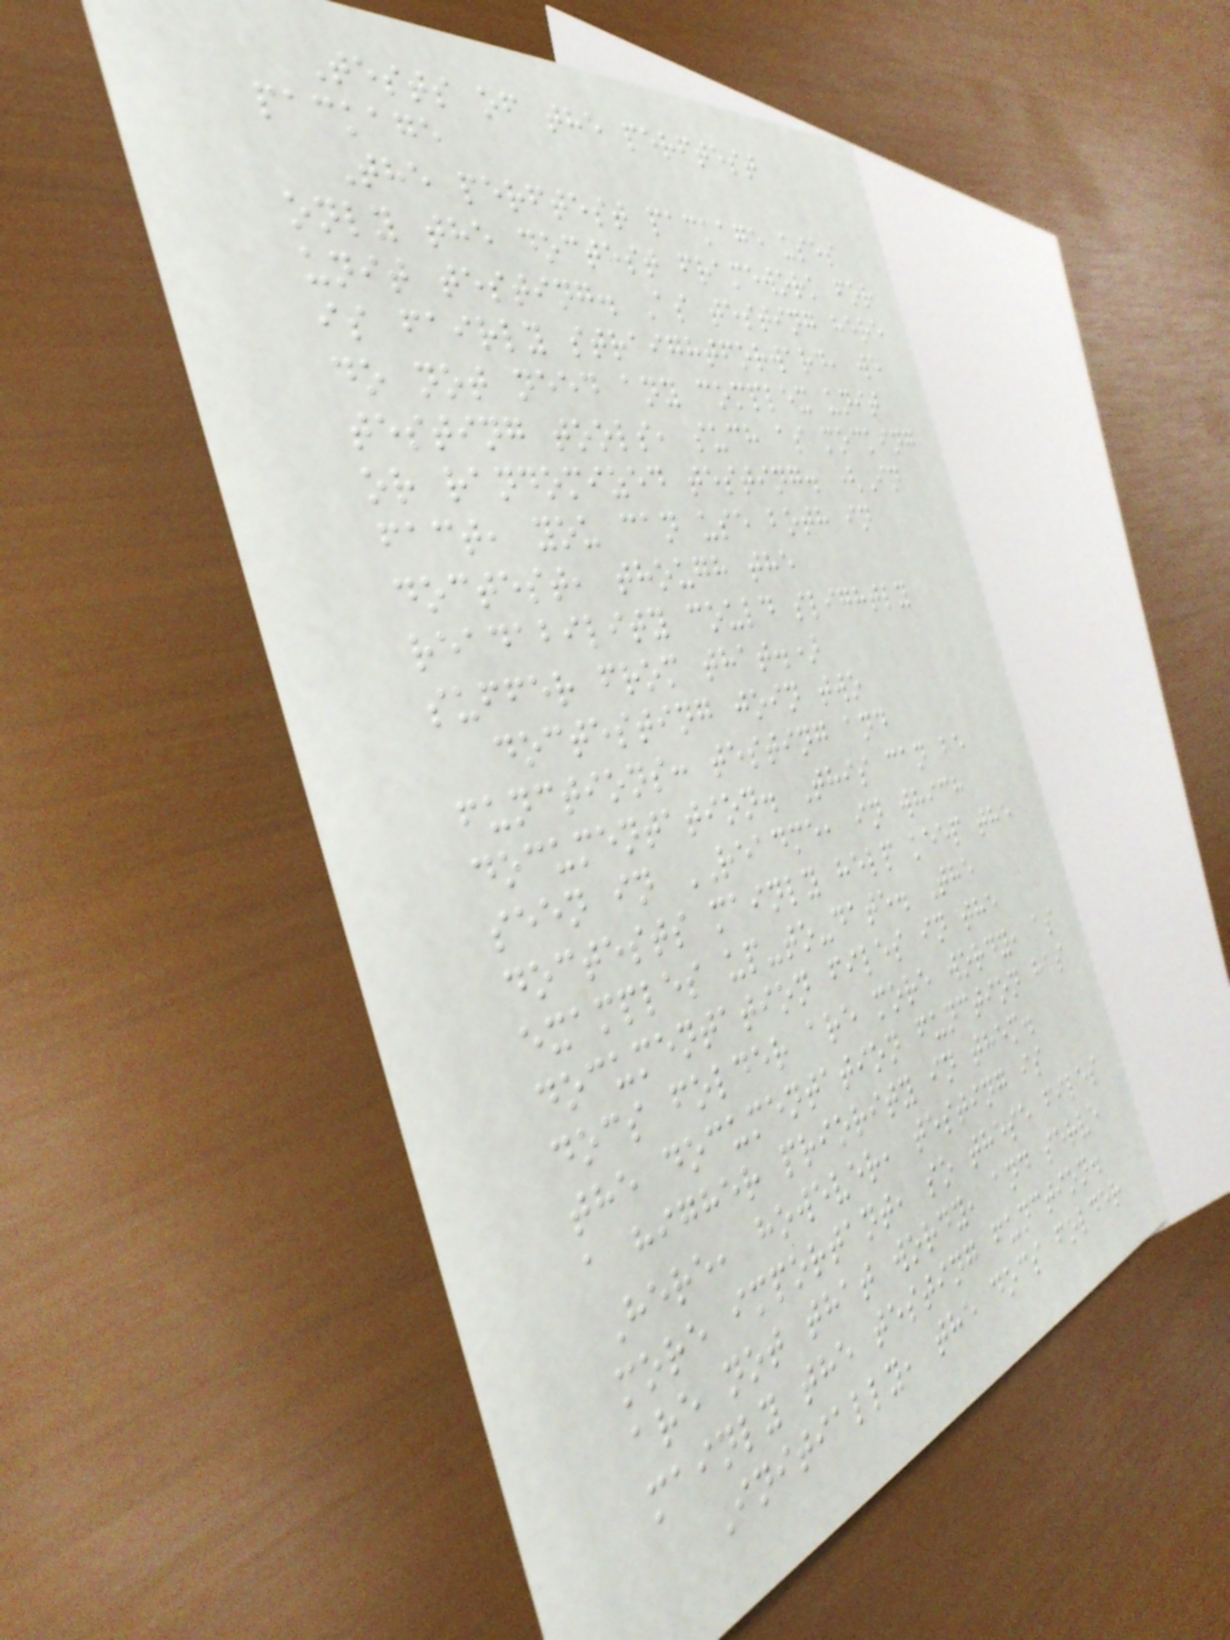Tests of the perftest
package
The perftest package uses
only the doctest framework for
unit testing. As testing here
is fairly straightforward, we
do not need any complex unit
testing tools, such as mocking
or randomized testing. (In
fact, you can use both in
doctest, though the
readability could slightly
suffer from that.)
doctesting join two
functions: testing and
documentation. This can be
seen in README, in which
doctests mainly help keep the
examples up-to-date. The
documentation files in the
docs folder are more wordy, as
the documentation function has
a higher priority in them.
Here, however, testing is
more important, so these files
are not that wordy, and serve
mainly the testing function.
Initially, the docs folder
